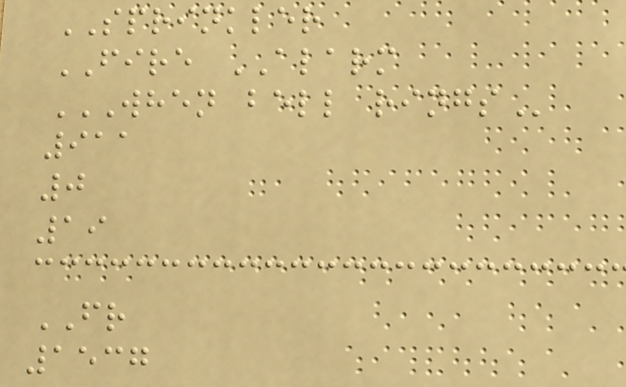SPRINKLER
FIRE ALARM
WHEN BELL RINGS
911
0
19
FR
1537
